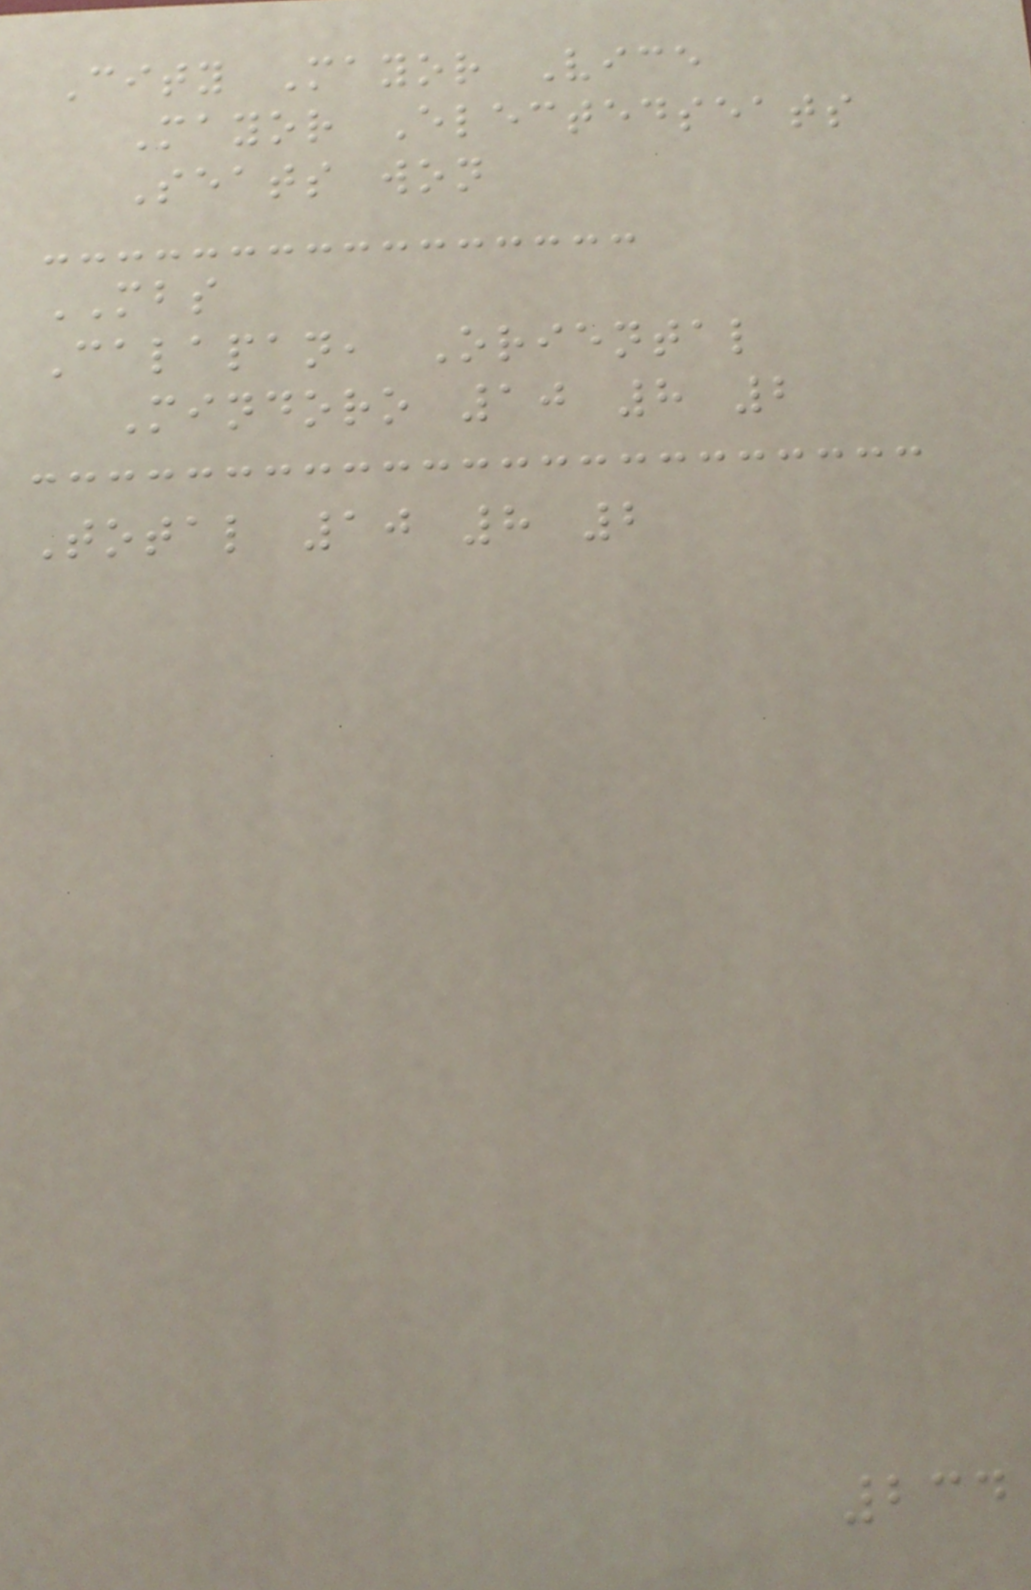City Mayor Vice
Mayor Electedseats
Seats won
MBS
Calapan, Oriental
Mindoro 10 8 2
Total 10 8 2
234
